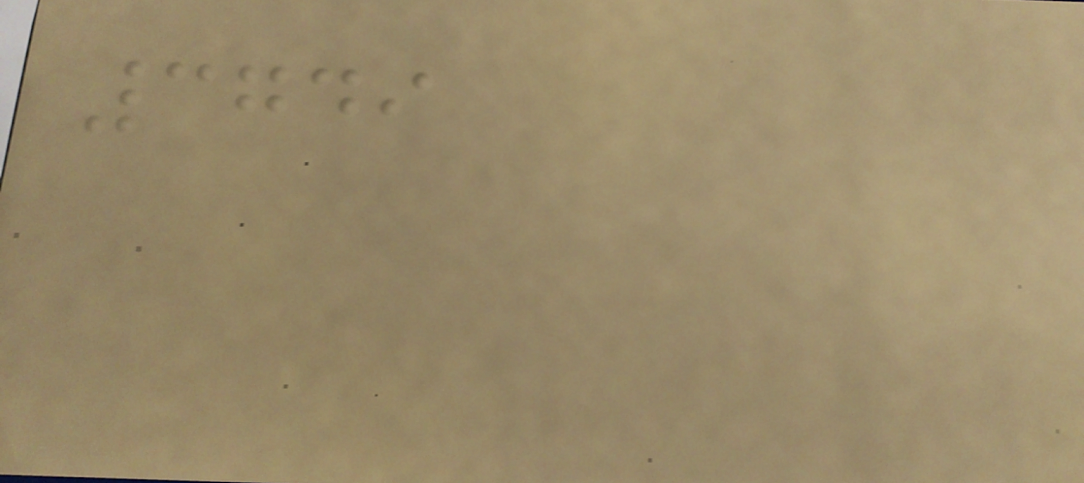3749
